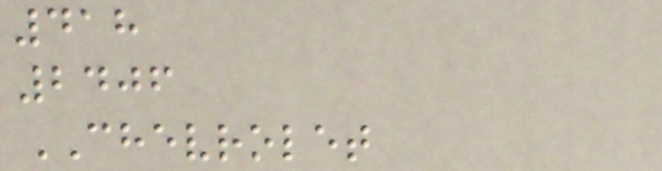418
2406
CHEVROLET
